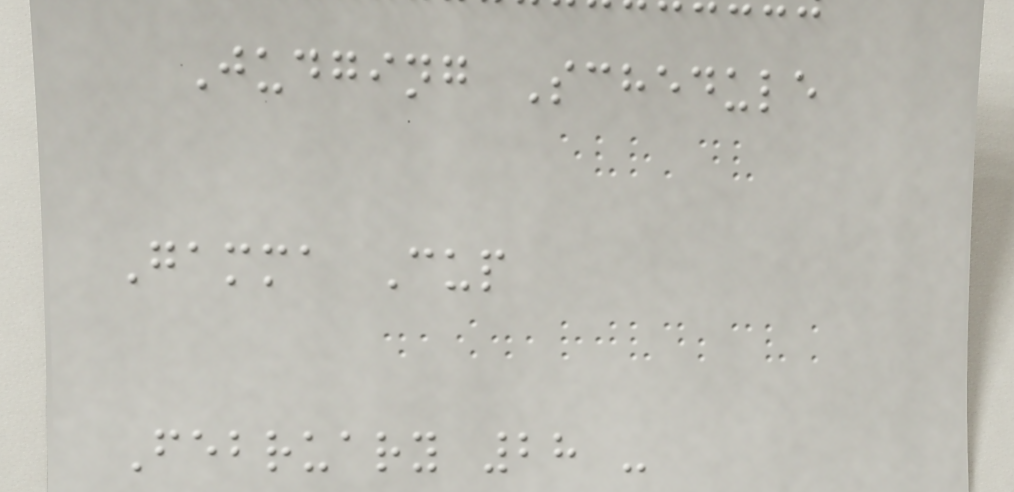Judging Schedule
Gamma Cup
February 28 -
